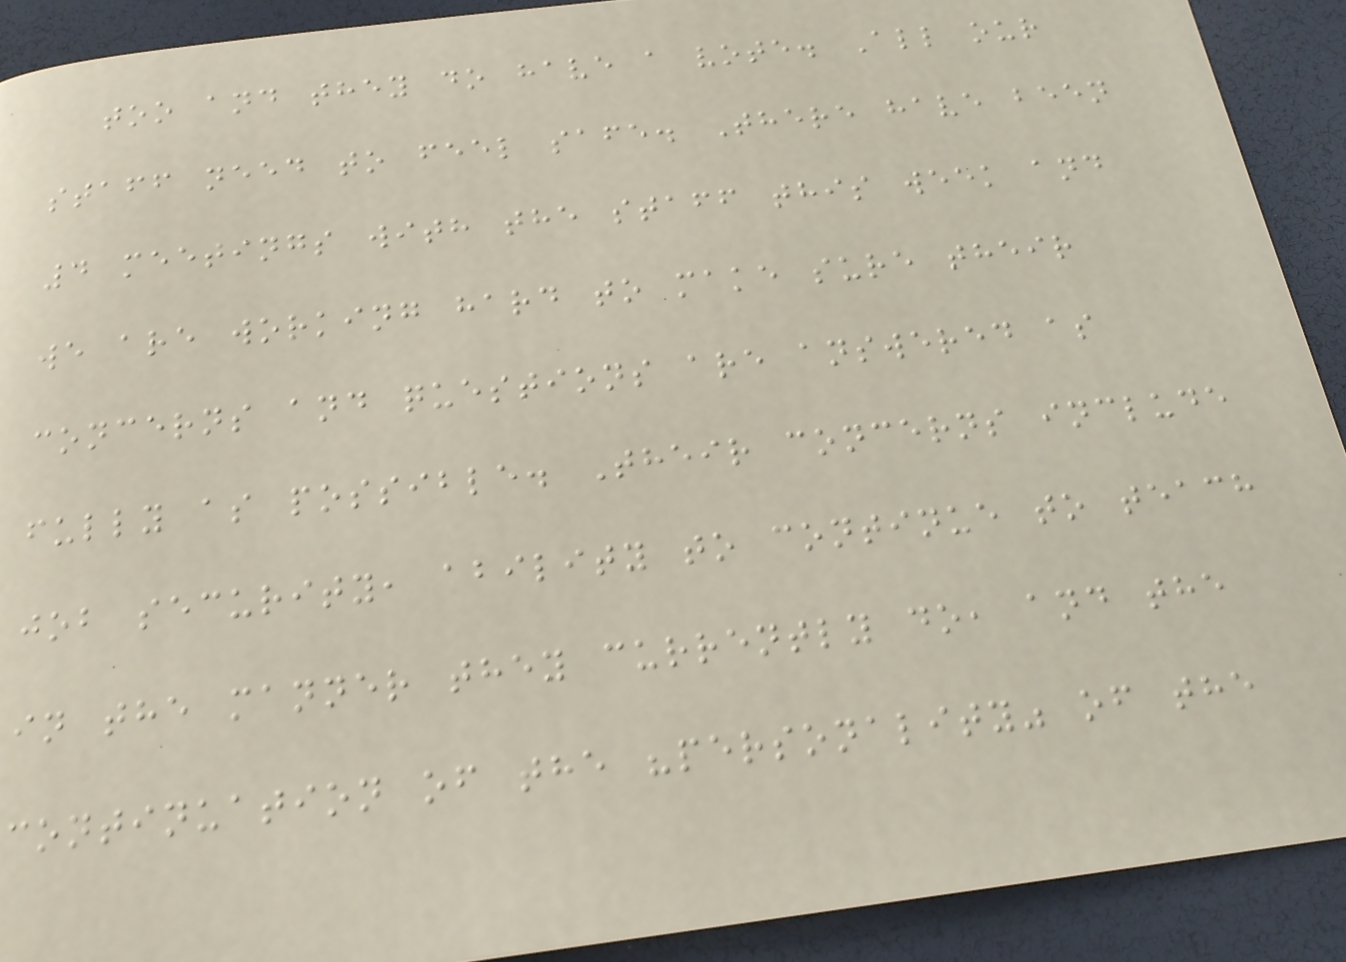too and they do have a vote. All our
staff need to feel safe. There have been
4 meetings with the staff this week and
we are working hard to make sure their
concerns and questions are answered as
fully as possible. Their concerns include
job security, ability to continue to teach
in the manner they currently do, and the
continuation of the "personality" of the
